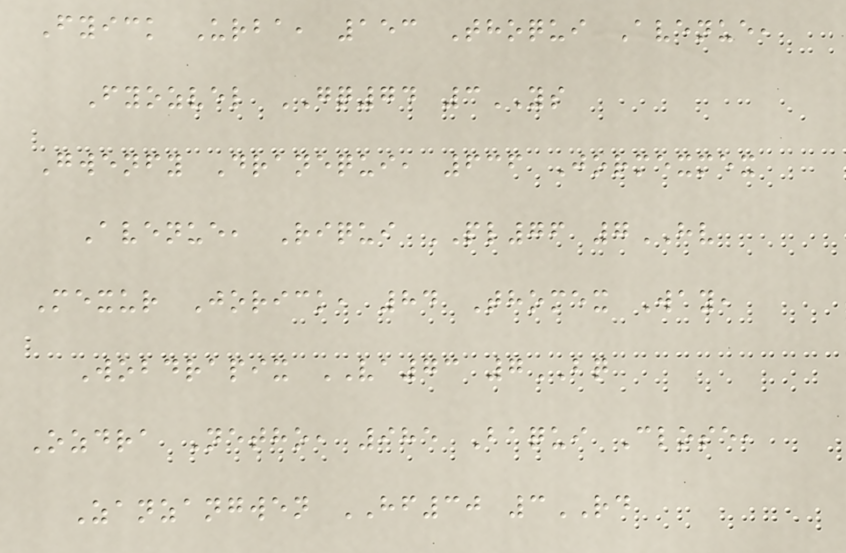Fyick Urba, 153 Thoqui Avenue,
Fyozvel GQ74 3YS
Gwenfy Dranequi, 636 Jormexmex
Avenue, Riqui PL76 7HV
Mexur Jorick, 84 Thomex Way,
Wobdrapix VA73 7BQ
Ozdra Netho, 985 Baqui Close,
Zanzangwen HF30 3RD
